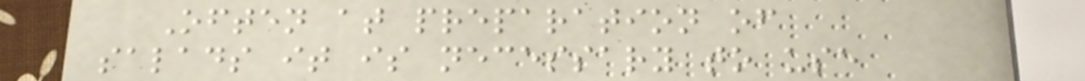Often at preparation of
salads it is necessary to use
